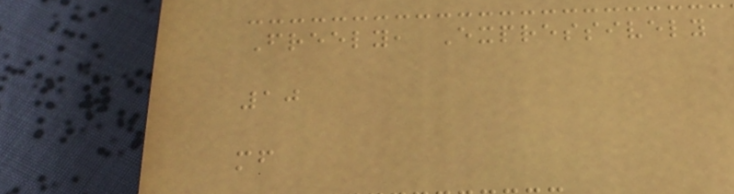Freely, Expressively
10
mf
